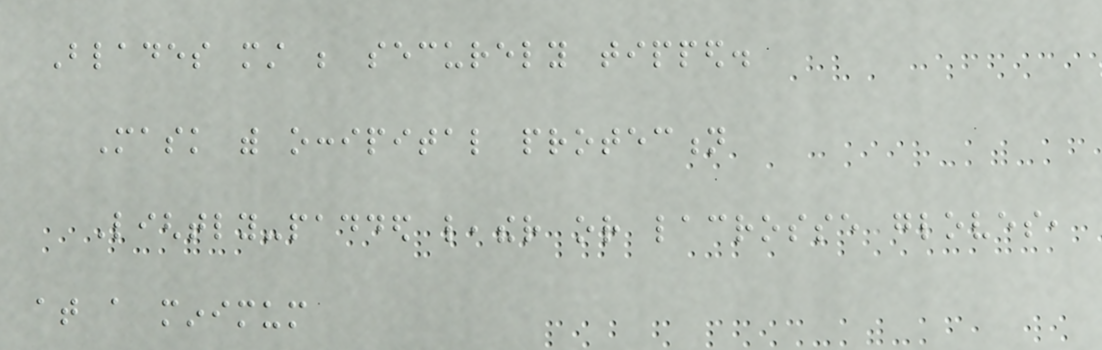Blades must be securely tipped.
Mask with occipital protection
Lightly-padded leather or lacrosse gloves,
at a minimum
